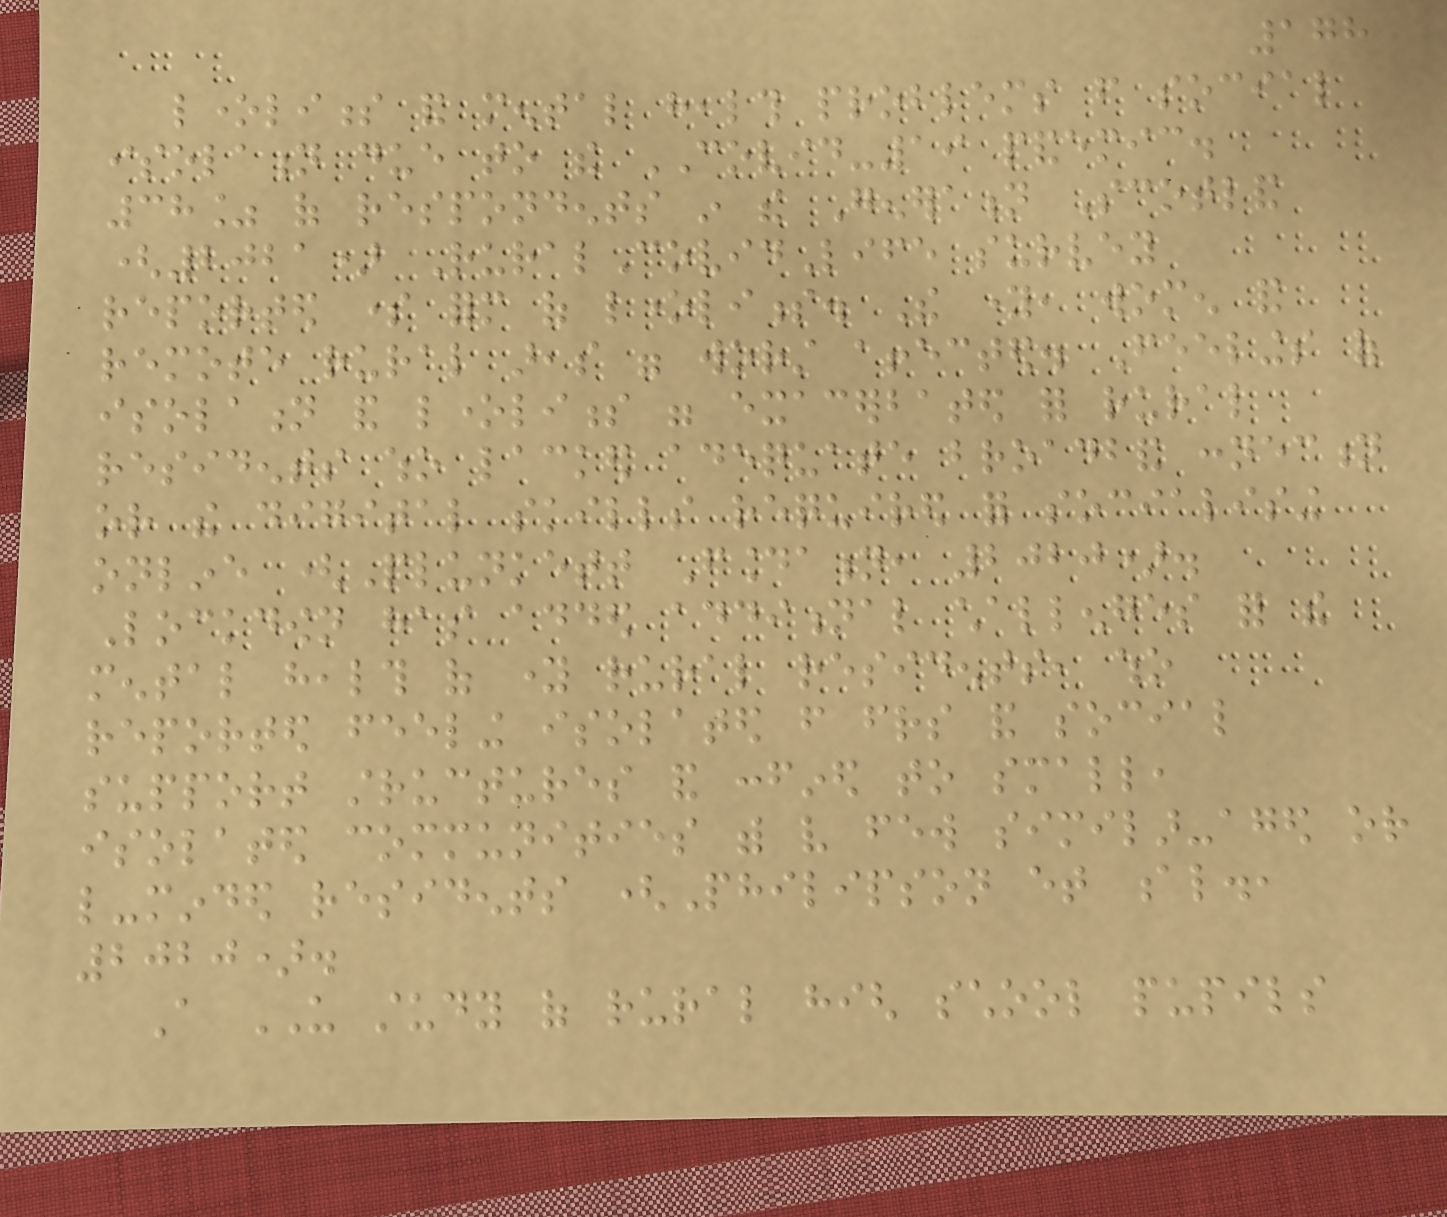178
loneliness and mental health problems from social
isolation due to the COVID-19 pandemic.
38% of respondents in the Generation Scotland
(2021) RuralCovidLife survey
reported some form of loneliness. The young, women and
remote rural areas were worst affected. Feelings of
isolation and loneliness were exacerbated for rural
residents who lacked adequate broadband connection
or the digital skills required for socialising
online (Plunkett Foundation, 2020).
Lockdown has added additional challenges for the
mental health of young rural residents, who
reported feeling isolated from friends and social
support structures and confined to small,
isolated communities with very few similar-aged or
like-minded residents (Philipson et al.,
2020).
A US study of rural high school pupils
